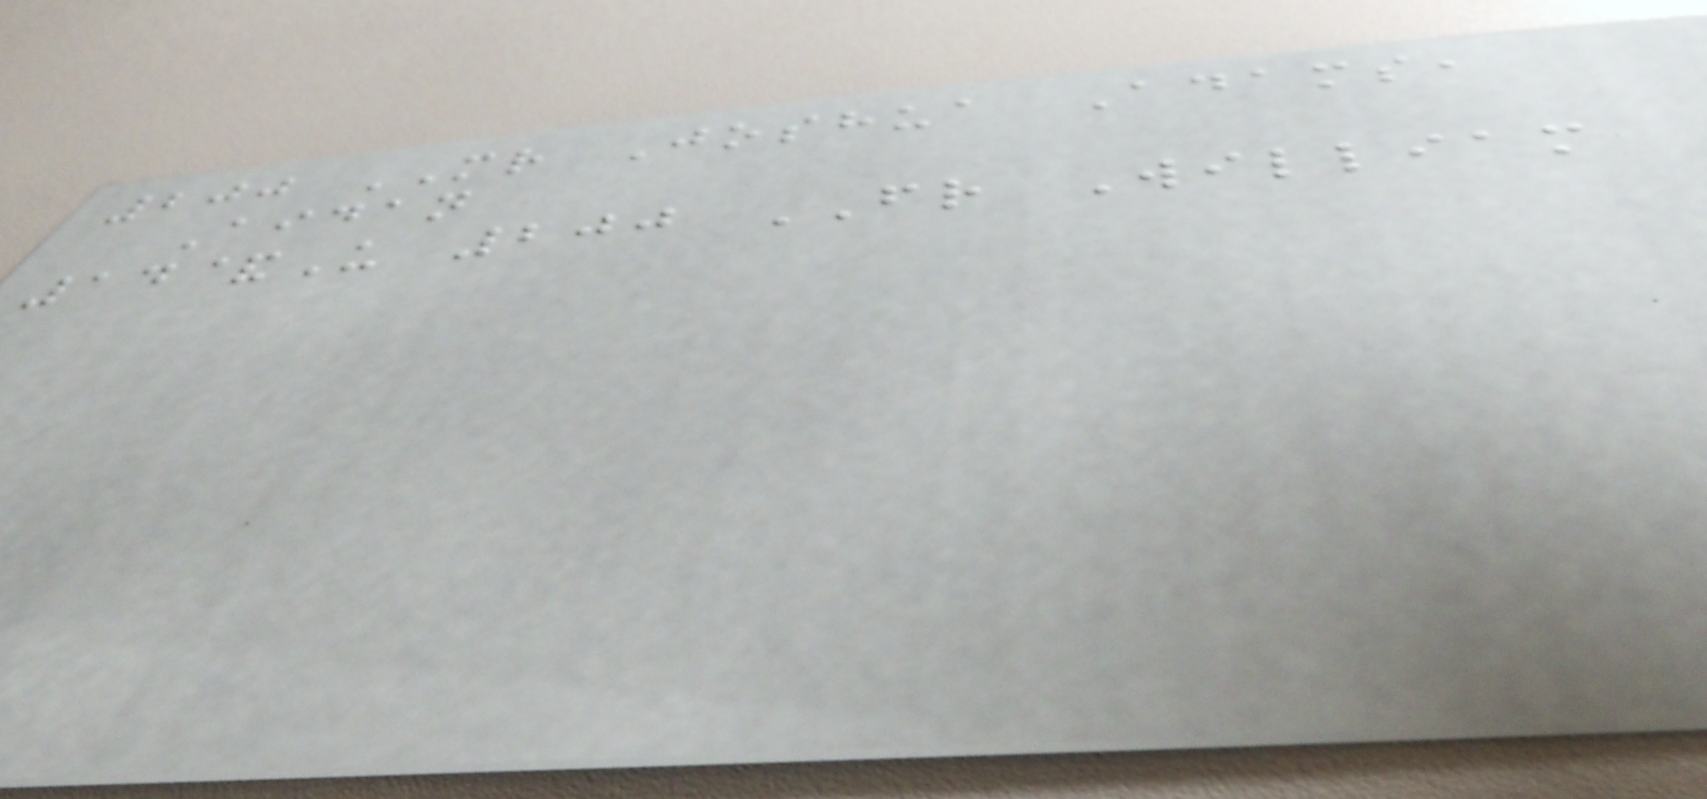200 MR Joshua Adams,
Aidan
14&U 200 FR William
